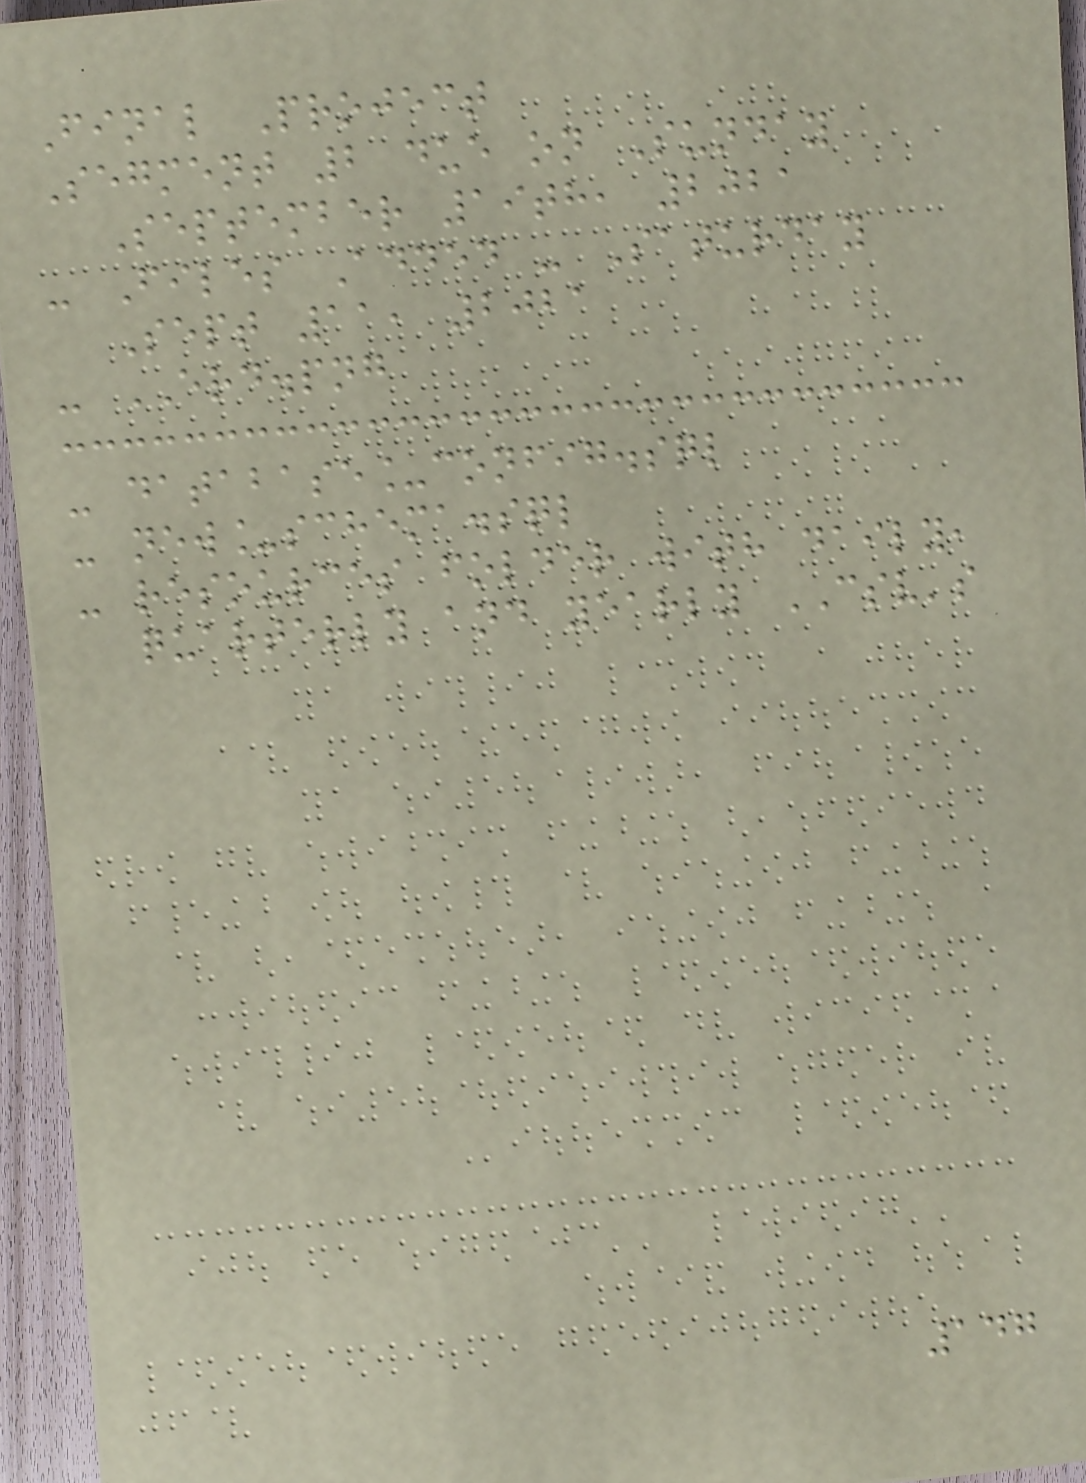Final Project
Segment 2 due on Sunday
September 19th, 2021
- Files Added - Saturday
Sept 11, 2021
- ERD.png
- database_config.sql
- new_schema.sql
- resources folder with daily,
quarterly and yearly CSV's
147
